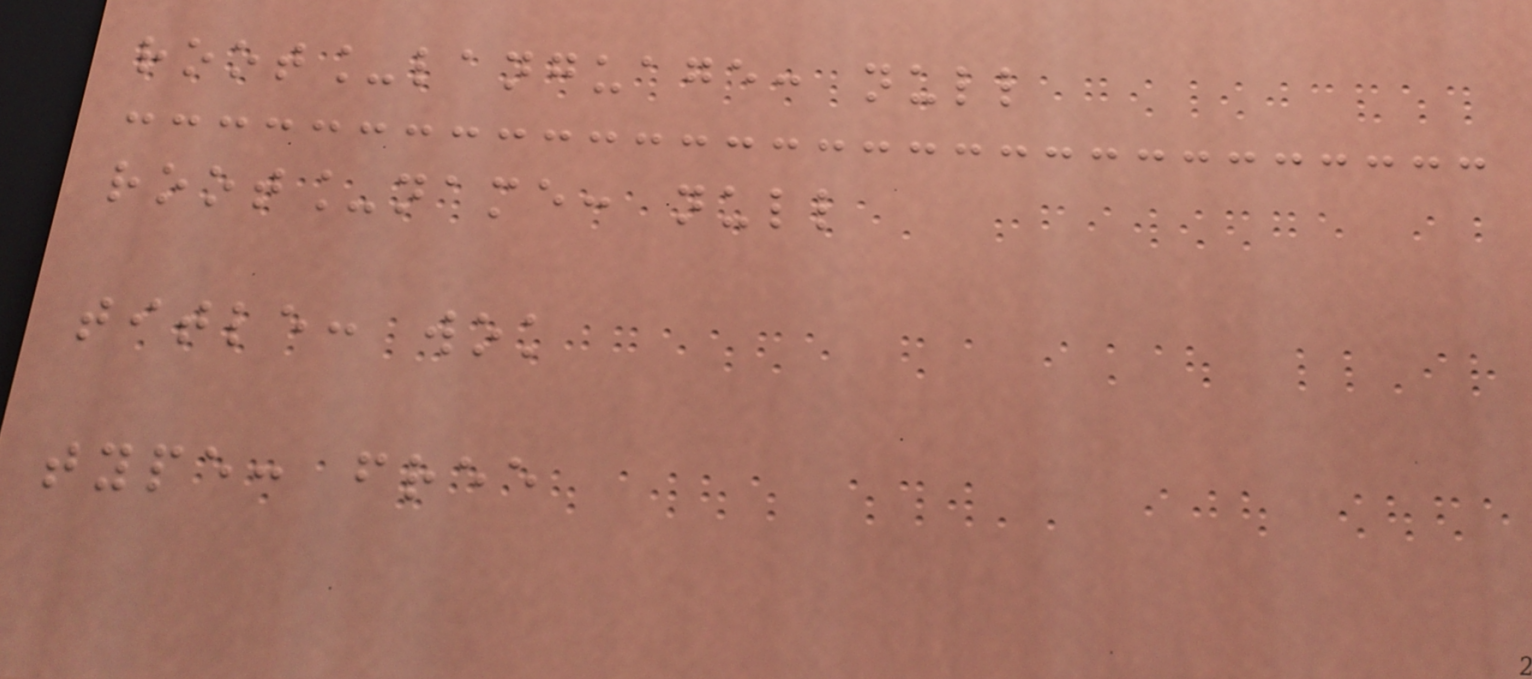root_language: null
root_name: null
title: wok
type: free
